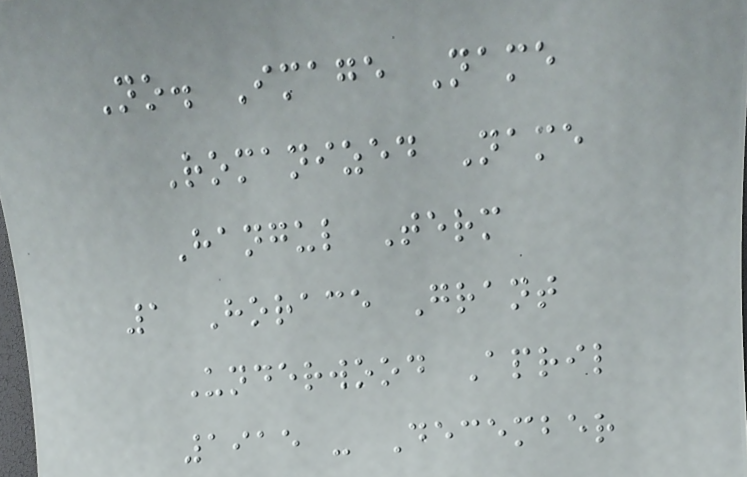No. Image Name
Romanized Name
Hangul Term
1 Horace Grant
Underwood April
1915 - December
